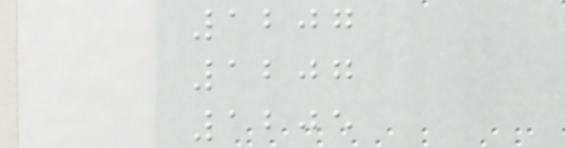1207
1207
1205
